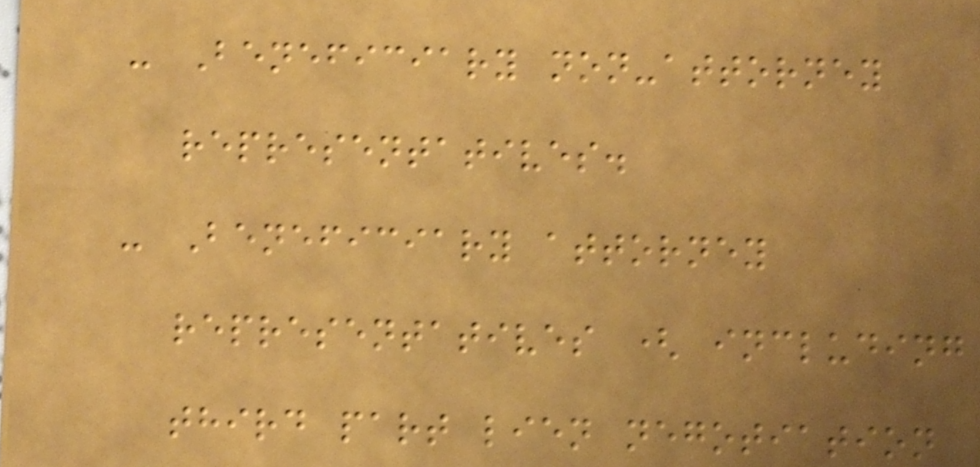- Beneficiary non-attorney
representatives.
- Beneficiary attorney
representatives ( including
third part lien negotiation
